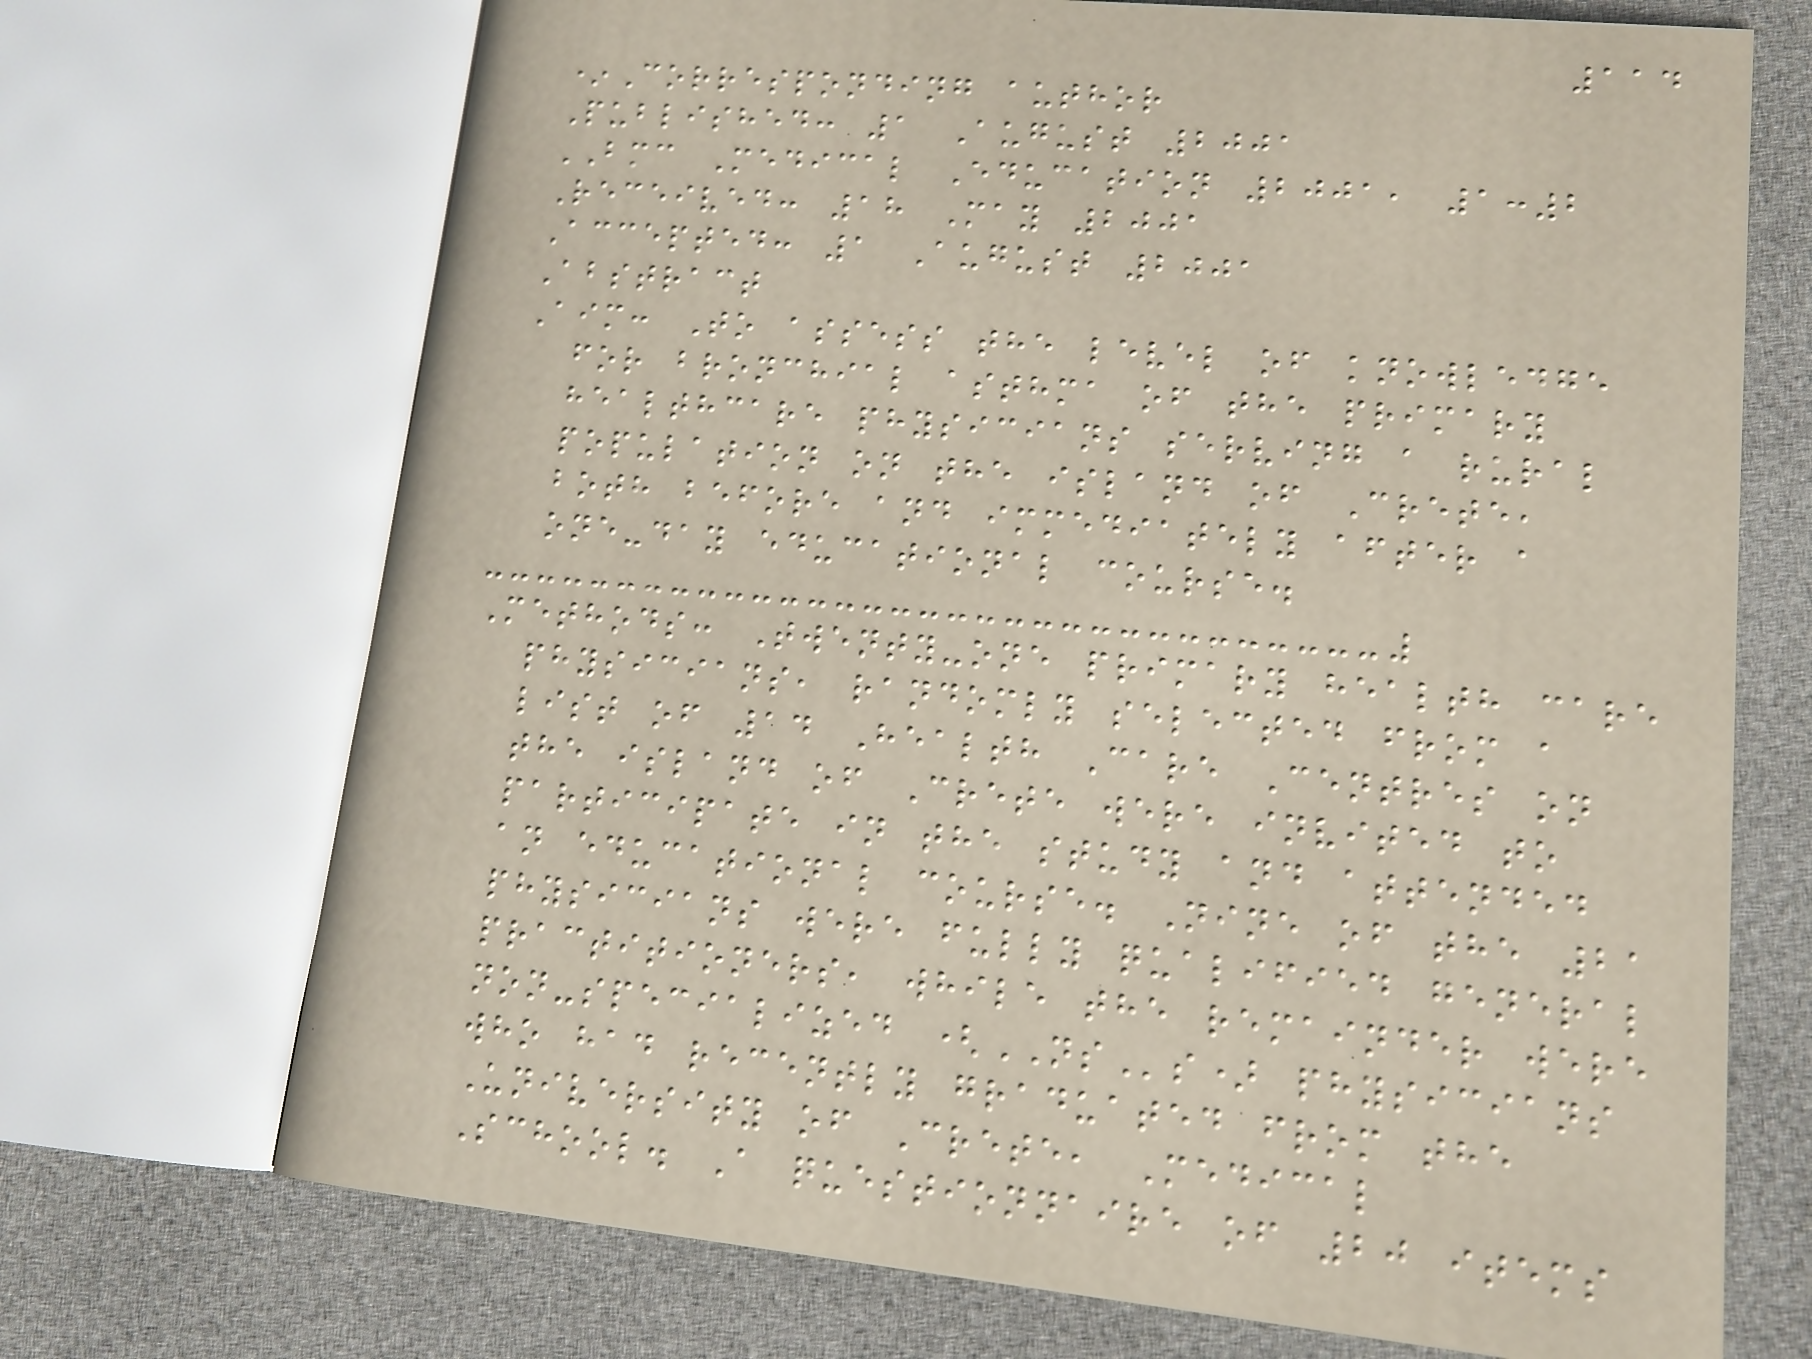114
*Corresponding author
Published: 1 August 2001
BMC Medical Education 2001, 1:2
Received: 18 May 2001
Accepted: 1 August 2001
Abstract
Aim: To assess the level of knowledge
for bronchial asthma of the primary
healthcare physicians serving a rural
population on the island of Crete,
both before and immediately after a
one-day educational course.
Methods: Twenty-one primary health care
physicians, randomly selected from a
list of 14 Health Care Centres on
the island of Crete were invited to
participate in the study and attended
an educational course. Nine of the 21
physicians were fully qualified general
practitioners, while the remainder were
non-specialized (NSs) physicians
who had recently graduated from the
University of Crete, Medical
School. A questionnaire of 20 items
